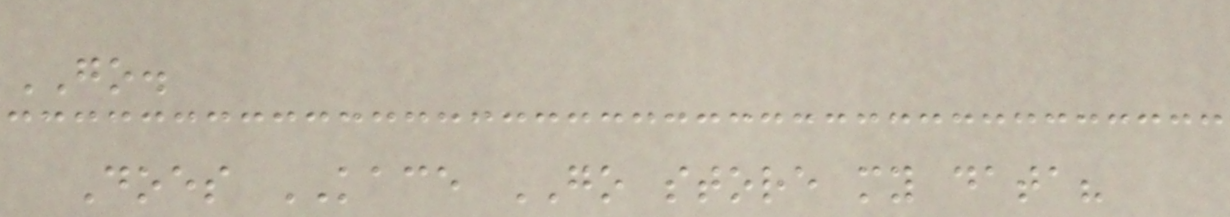GO.
Does KACE GO store my data?
